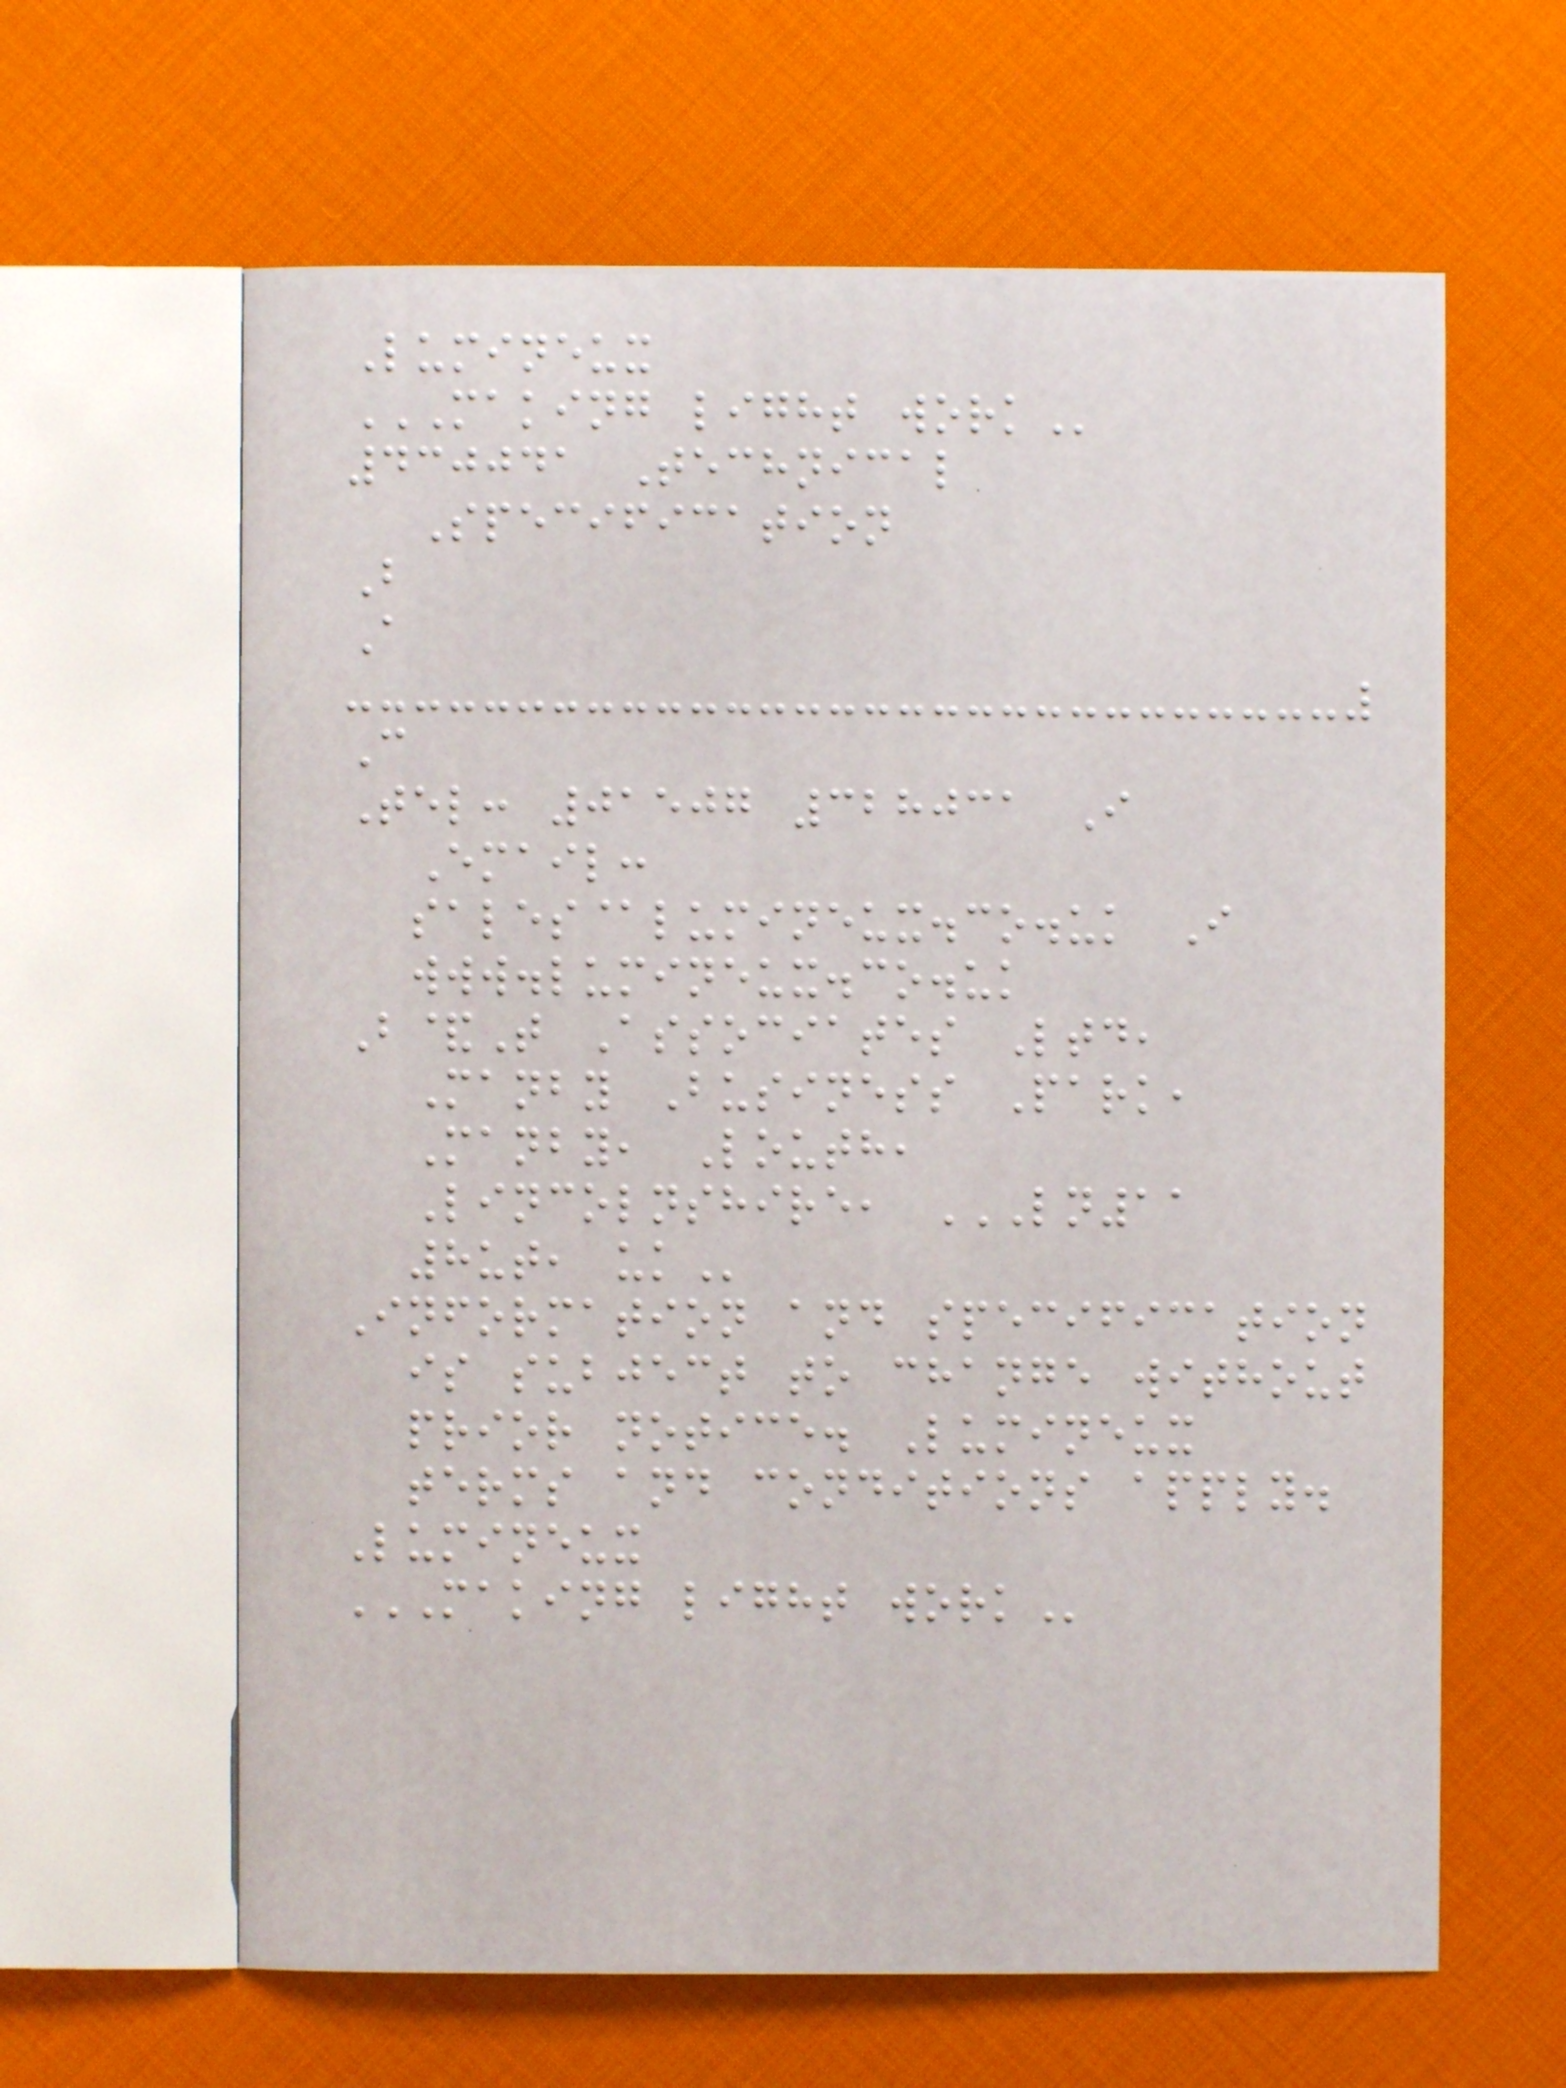Lumineux
MAKING LIGHT WORK
430041 Technical
Specification
B
A
C
Tel: 01507 328031 I
Email:
sales@lumineux.co.uk I
www.lumineux.co.uk
B&T Associates Ltd,
Manby Business Park,
Manby, Louth,
Lincolnshire, LN11
8UT, UK
Information and specification
is subject to change without
prior notice. Lumineux
terms and conditions apply.
Lumineux
MAKING LIGHT WORK
